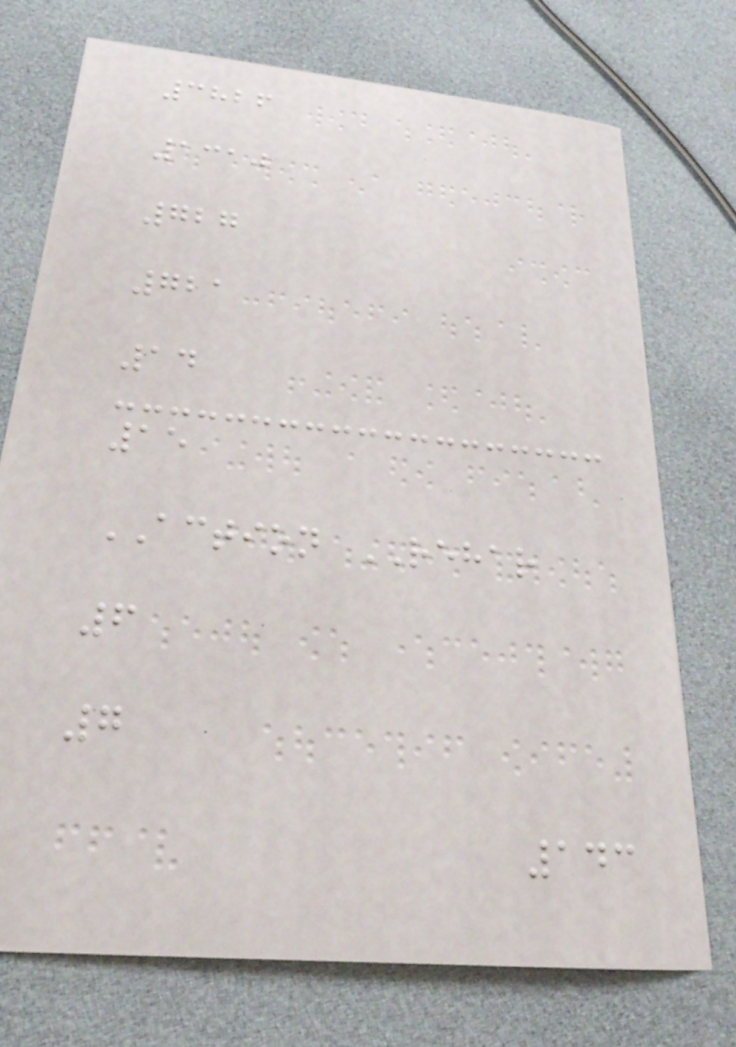3826
1310
727
721
14
15
ACTION REHAR
6
7
143
